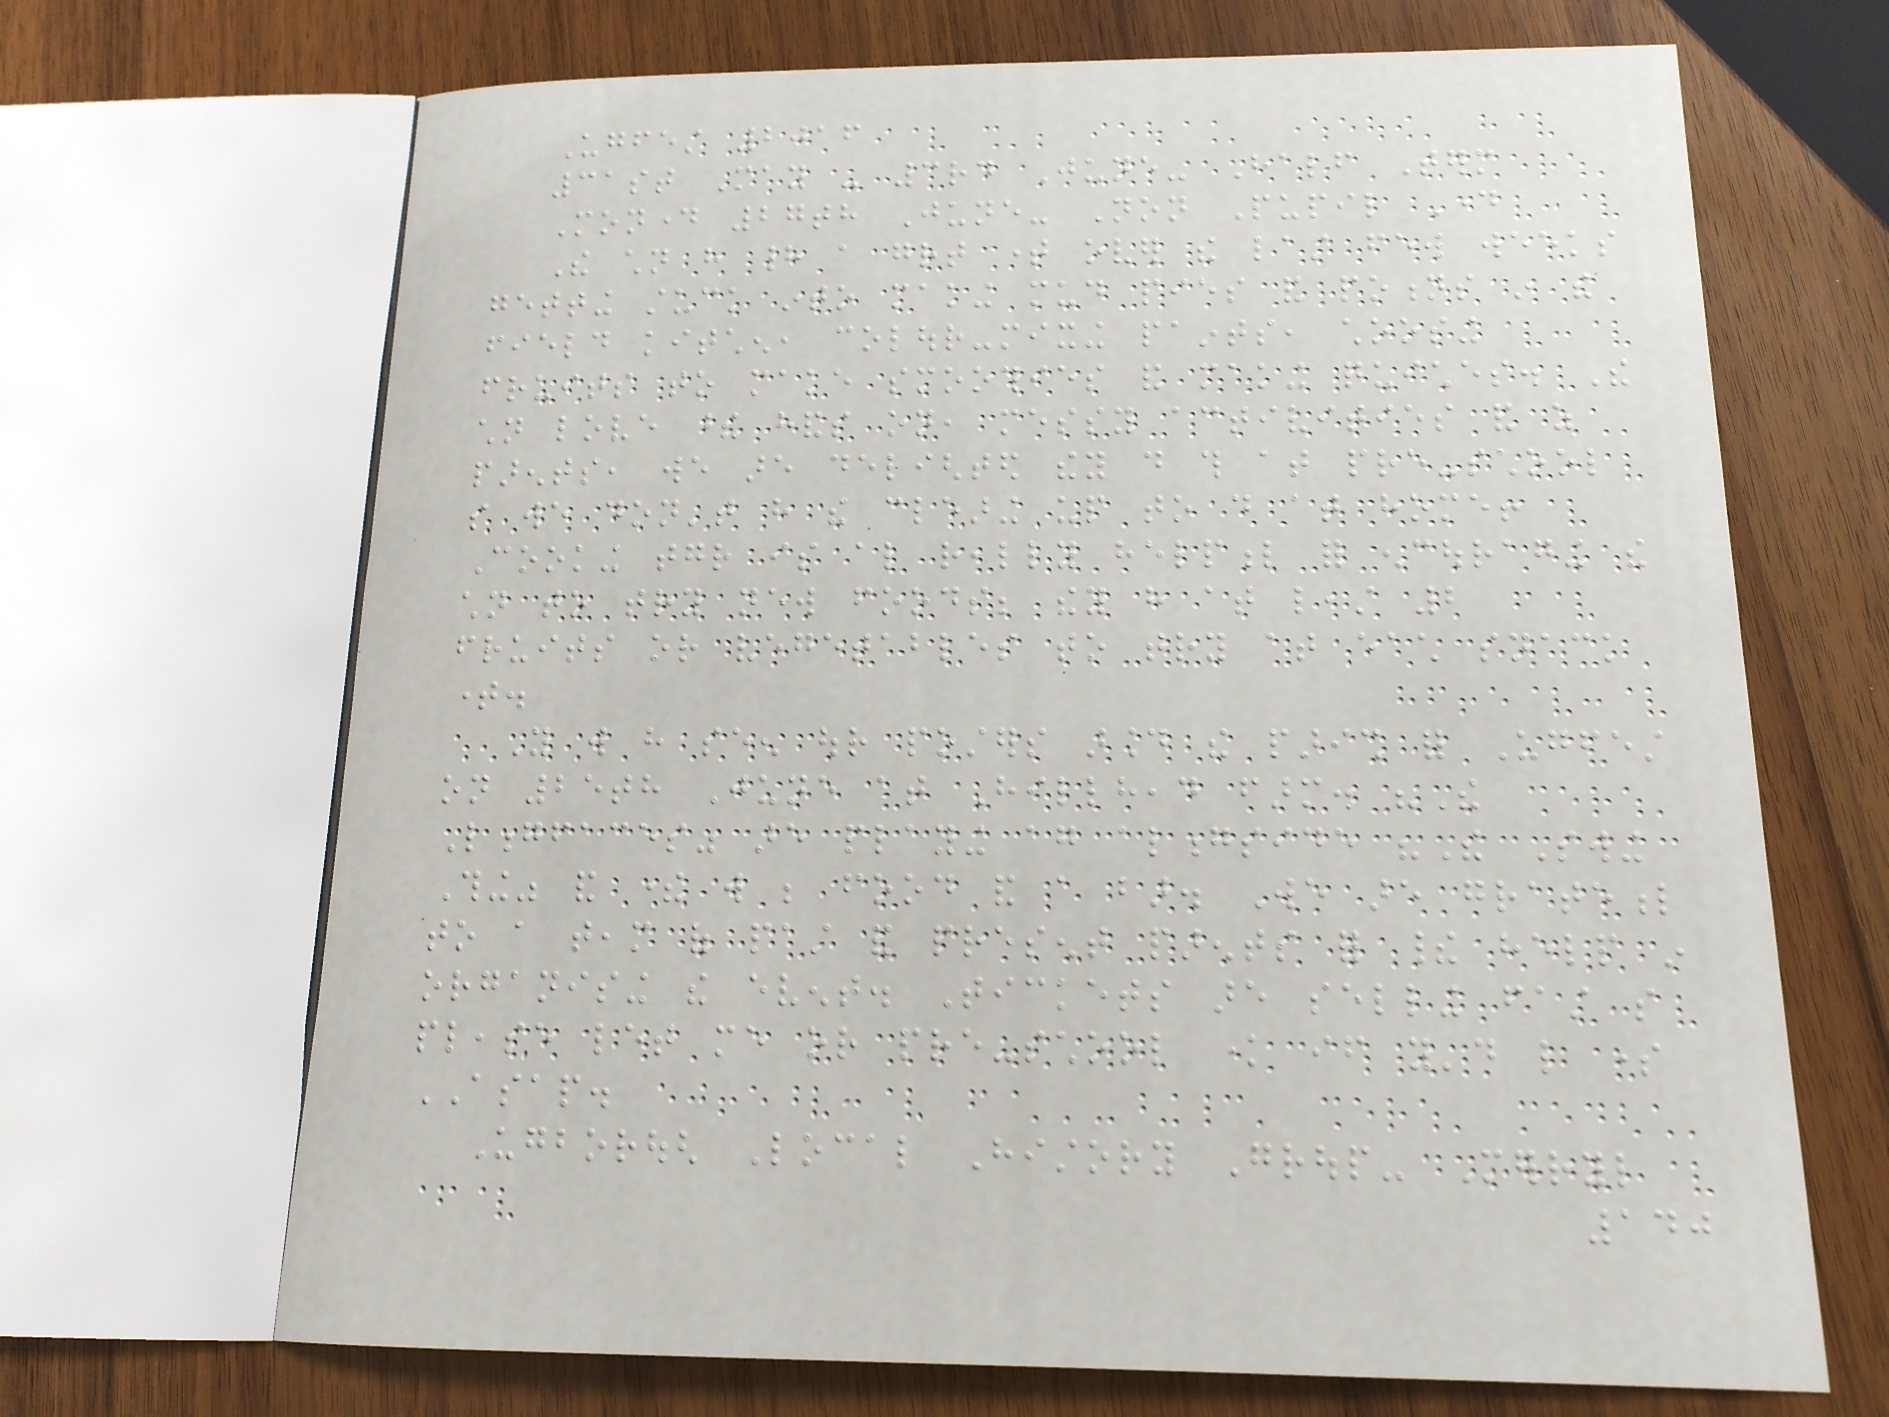Ugfest 2016
31st May - 3rd June- Half Term
Monday 27th June- Non Pupil Day
The children have had a great time over the last few weeks
getting stuck into making mud pies and potions in the
field kitchen, colour-mixing paints, choosing
fruits to make smoothies and making quiches. The
children love these hands on, messy activities and as
parents, we are delighted they do this at pre-school
so we don't have the clearing up to do at home!
Cooking together is also really helpful for encouraging the
children to try new foods; they have at least 2
fruits or vegetables to try at each snack
time.
You will have seen our posters around the parish for Ugfest
on 25th June at Hillhead farm. "The
Longfaces" are playing again alongside "The Swing
Thing" and there will be food and a bar. We are grateful
to a team of past and present parents for their help in
organising the event. Tickets are selling fast so
please let me or pre-school know if you'd like some
ASAP.
Ugborough Local History Group- Merryl
140
